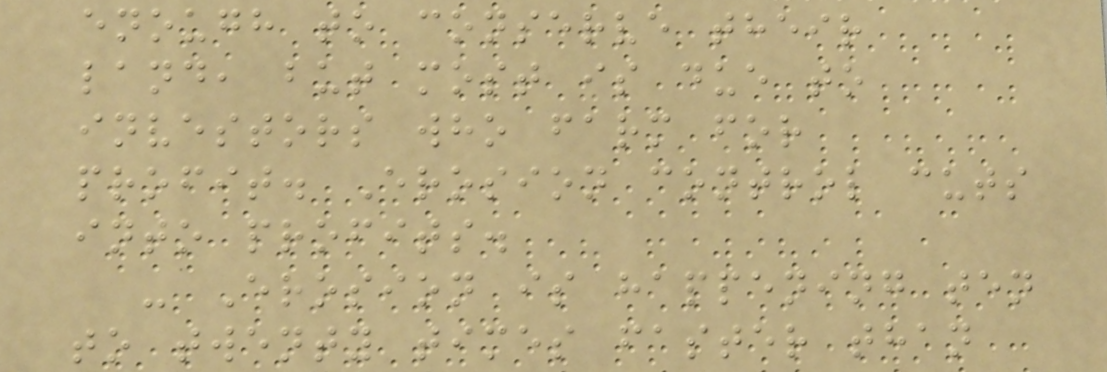enough to conserve their
land, but most is due to
investors who farm for
profit. Erosion control cuts
into profits.
- Erosion is happening ten
to twenty times faster than
